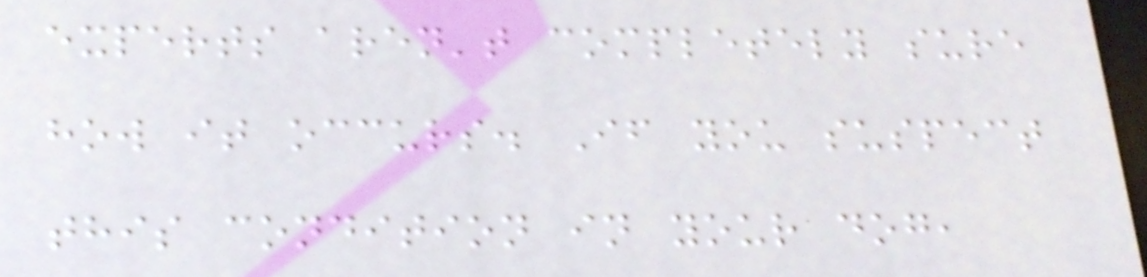experts aren't completely sure
how it occurs. If you suspect
this condition in your dog,
